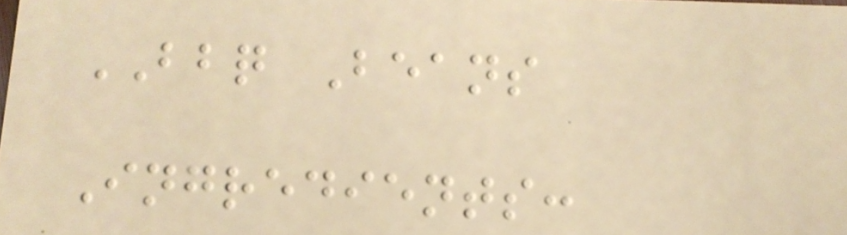BBQ Beans
Ingredients:
